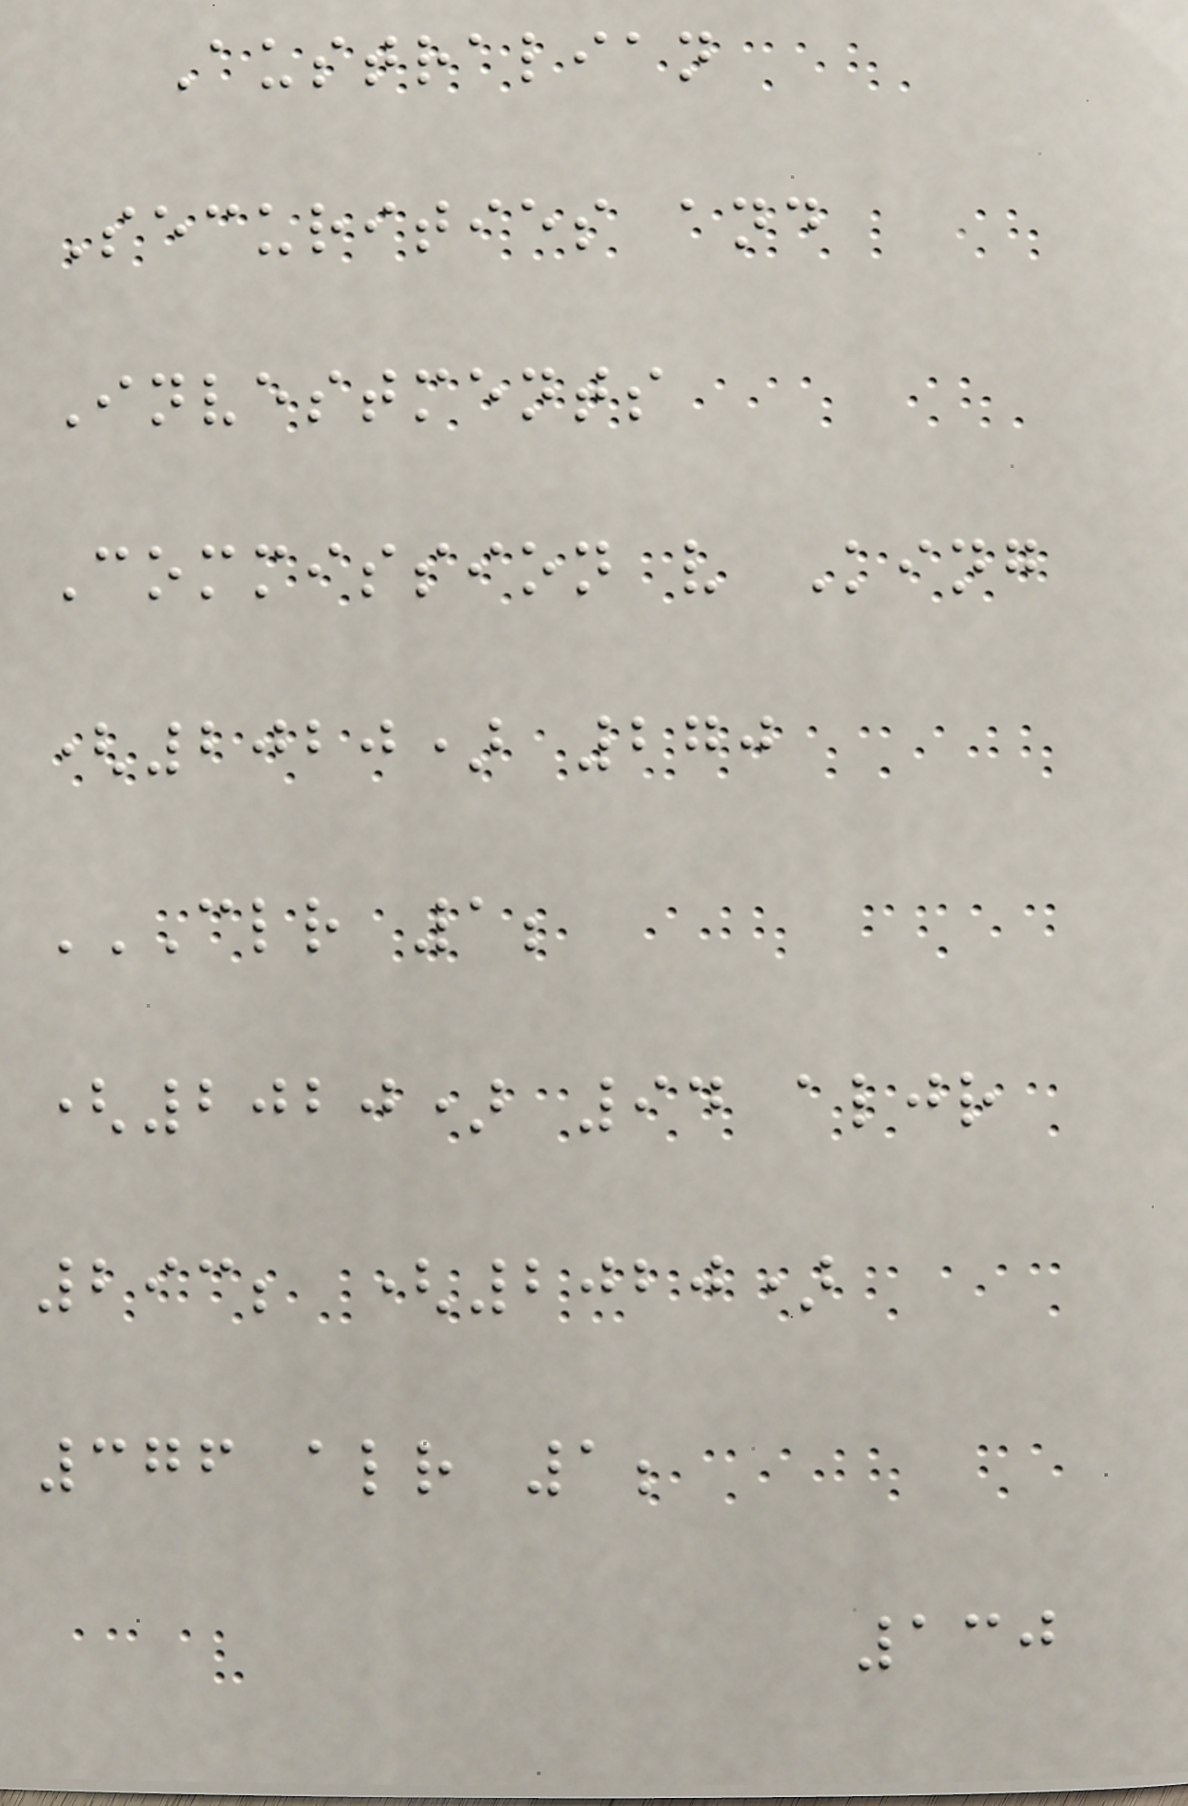Australian
Securities and
Investments
Commission v King
(2020) 270
CLR 1;
(2020) 94 ALJR
293; (2020)
376 ALR 1;
130
